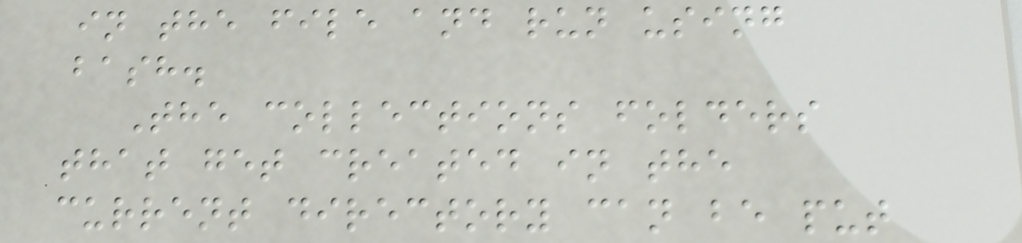in the file and run using
bash.
The collections folders
that get created in the
current directory can be put
